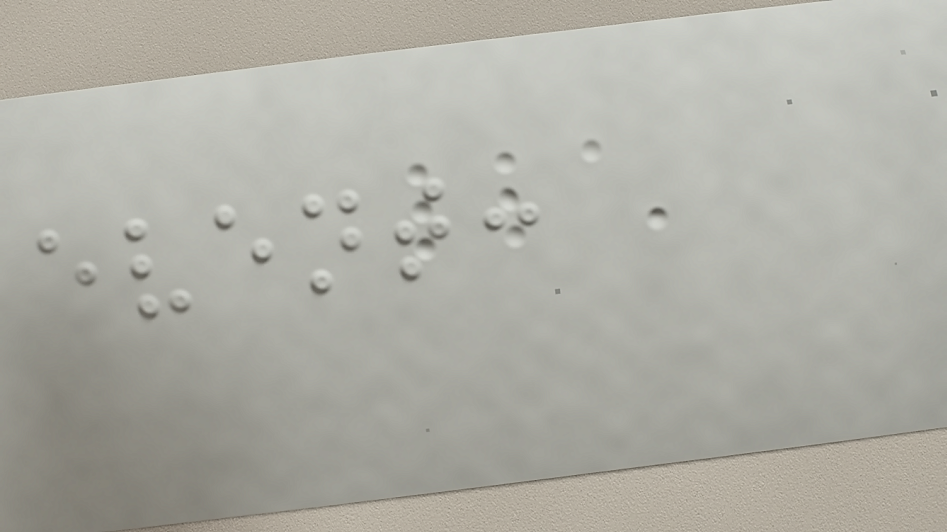event:
